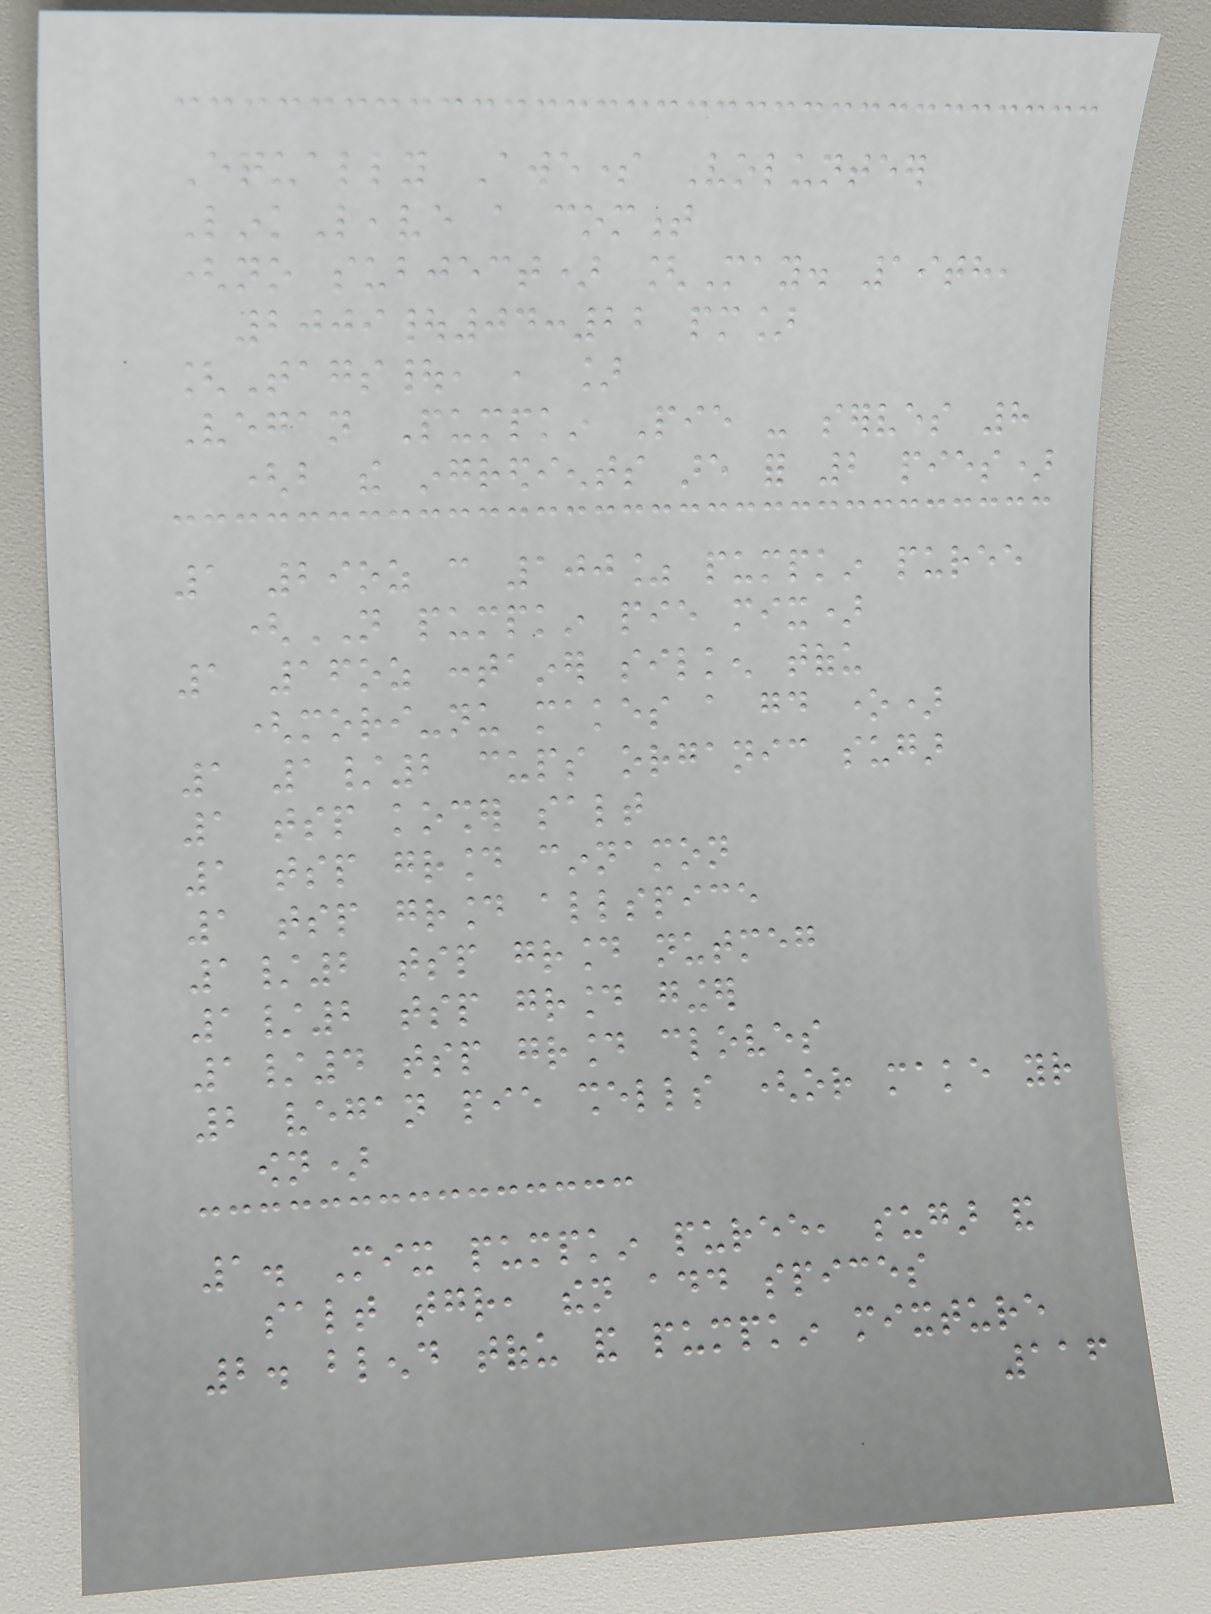Equally Awesome Volunteer
LinkLeave a comment
(no subject) [May. 19th,
2009|04:22 pm]
[Tags|, , ]
Vegan Pumpkin Pie - serves 8
(but the ingredients are for 2 pies)
1 29oz can 100% pumpkin puree
(NOT pumpkin pie mix)
1 16oz container silken tofu
(mori-nu makes a good one)
1 1/2 cups organic sugar
1 tsp kosher salt
1 tsp ground cinnamon
1 tsp ground allspice
1/2 tsp ground nutmeg
1/2 tsp ground ginger
1/4 tsp ground cloves
2 vegan pie shells (or make your
own)
1. Mix pumpkin puree, sugar and
salt together, then add spices
2. blend tofu and pumpkin mixture
116
